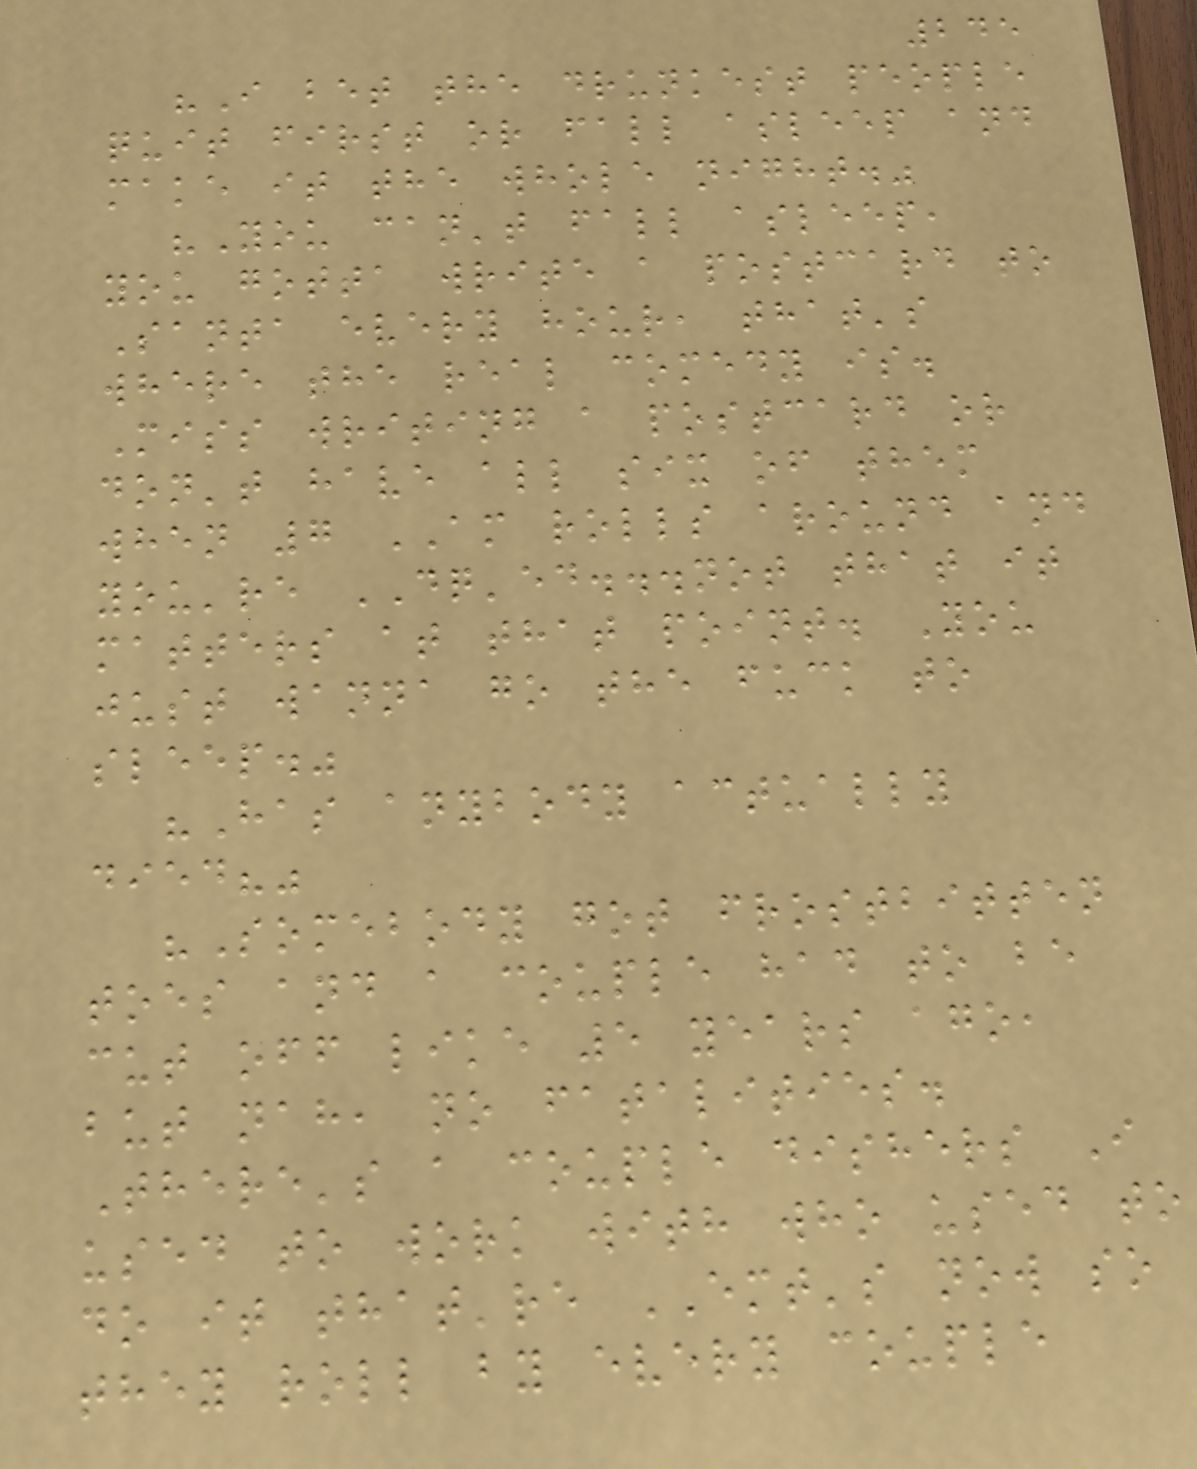245
"I bet the drunkest people
quit first or fall asleep and
make it the whole night."
"You can't fall asleep,
you gotta write a postcard to
Santa every hour, that's
where the real comedy is.
Miss writing a postcard or
don't have all six of them
when 7 AM rolls around and
you're DQ'ed...not that it
matters at that point. You
just wanna go the fuck to
sleep."
"Has anybody actually
died?"
"Somebody got frostbitten
toes and a couple had to be
cut off like 5 years ago,
but nah, no fatalities.
There's a couple dishers I
used to work with who used to
do it that're EMT's now so
they roll by every couple
